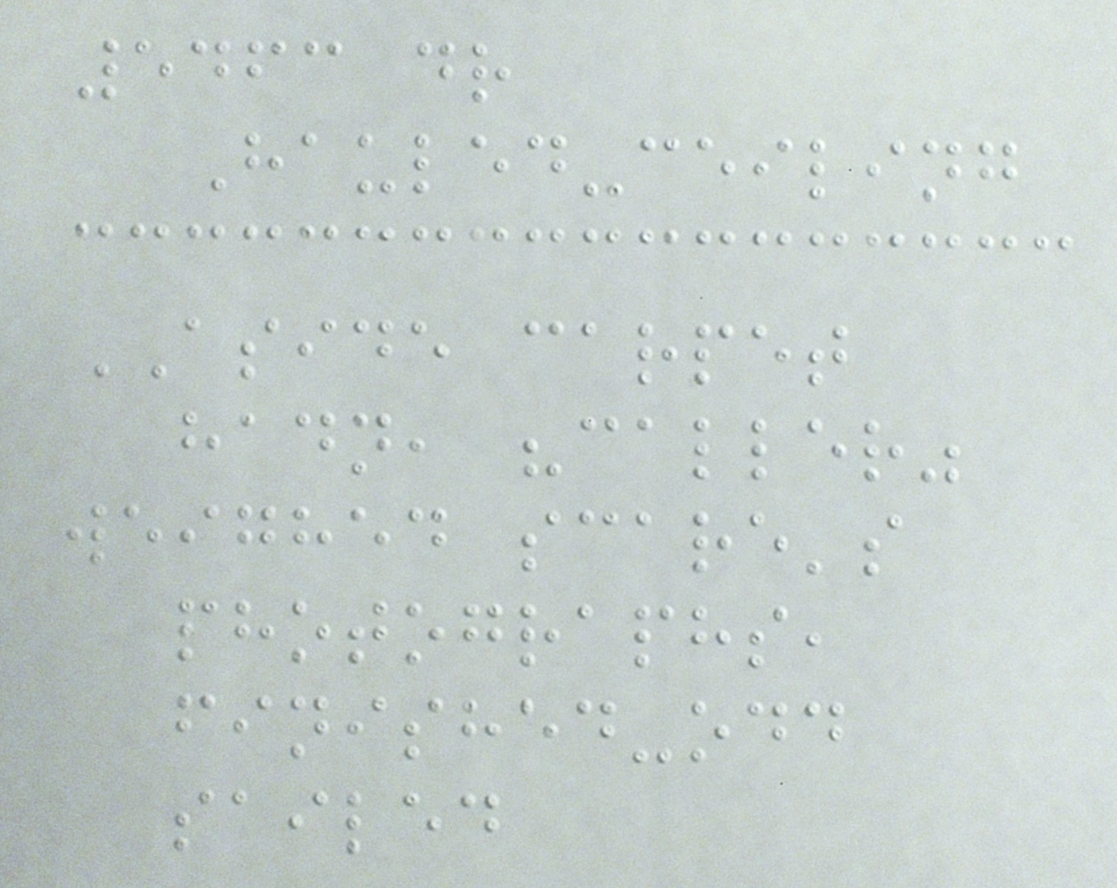5463 dr
Hauled-ceiling
ASIDE carpet
hadn, "caller"
weighed scare's
photographs,
finished-odd
sailed
